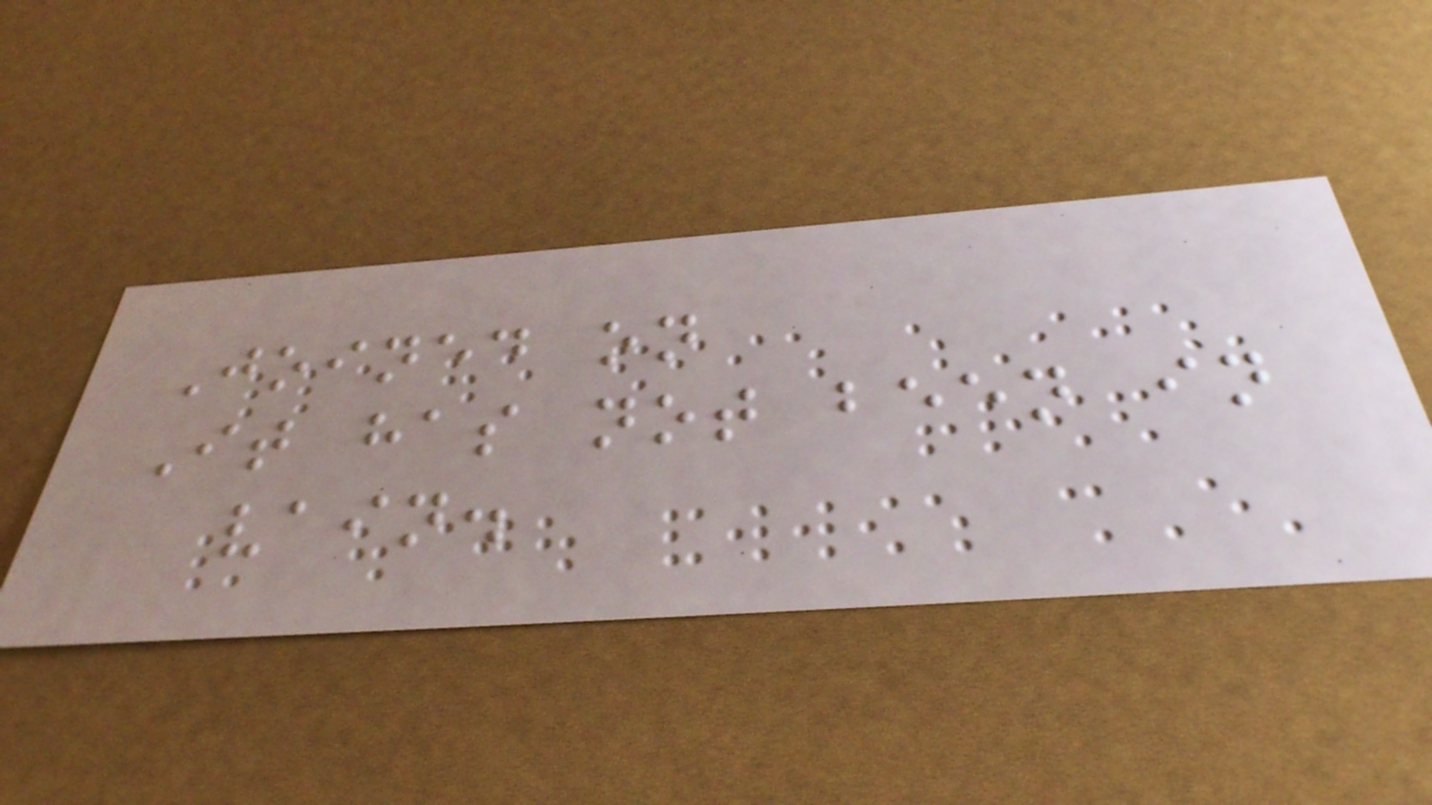Joined on
It has not been in
vain.
